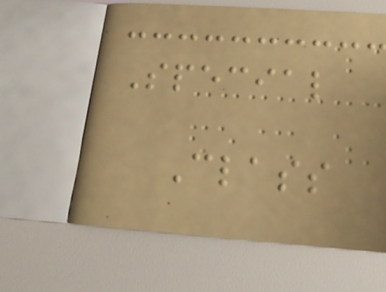Special
Class
